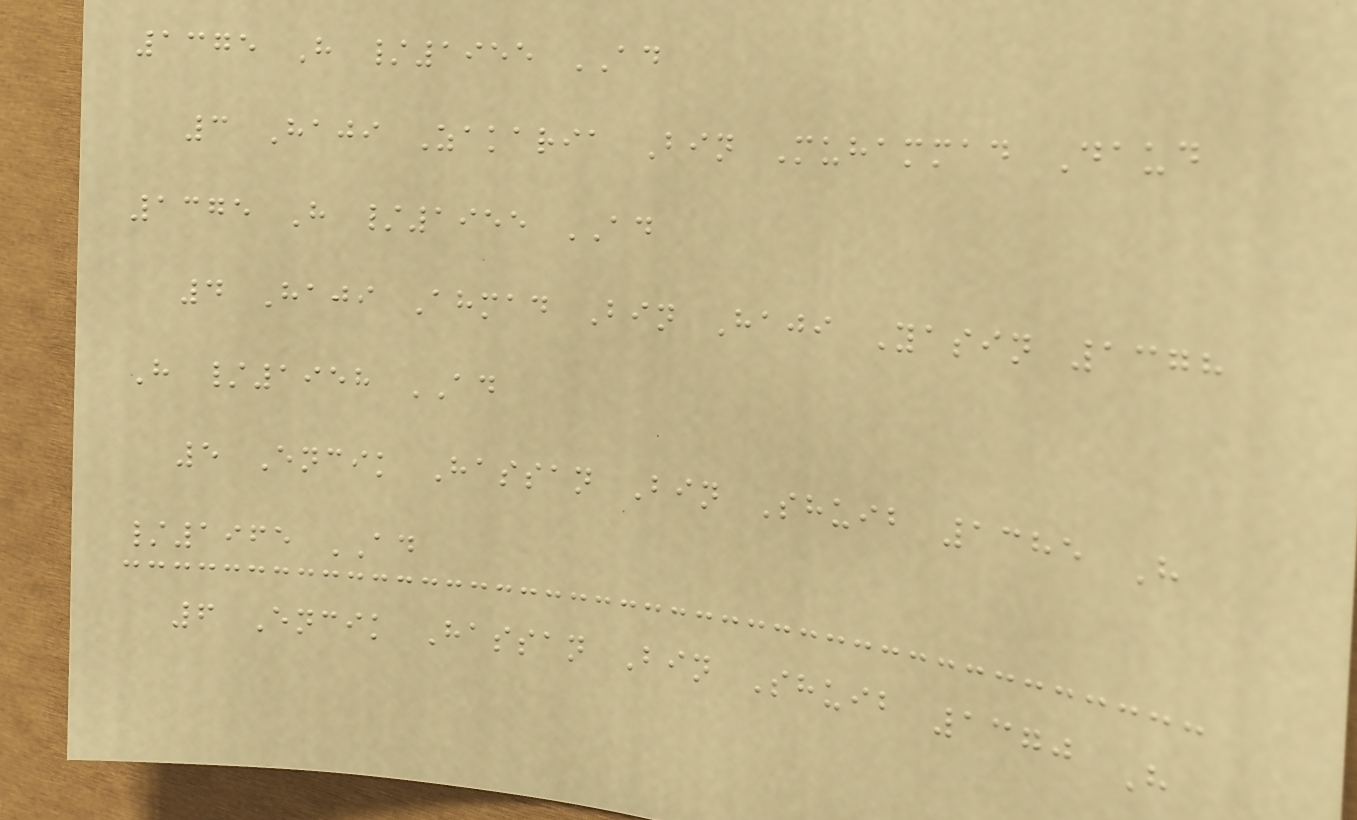1375 H /1955 AD
3 Haji Zakaria Bin Muhammad Daud
1375 H /1955 AD
4 Haji Ahmad Bin Haji Yasin 1378
H /1958 AD
5 Encik Hassan Bin Shuib 1385 H
/1965 AD
6 Encik Hassan Bin Shuib 1370 H
